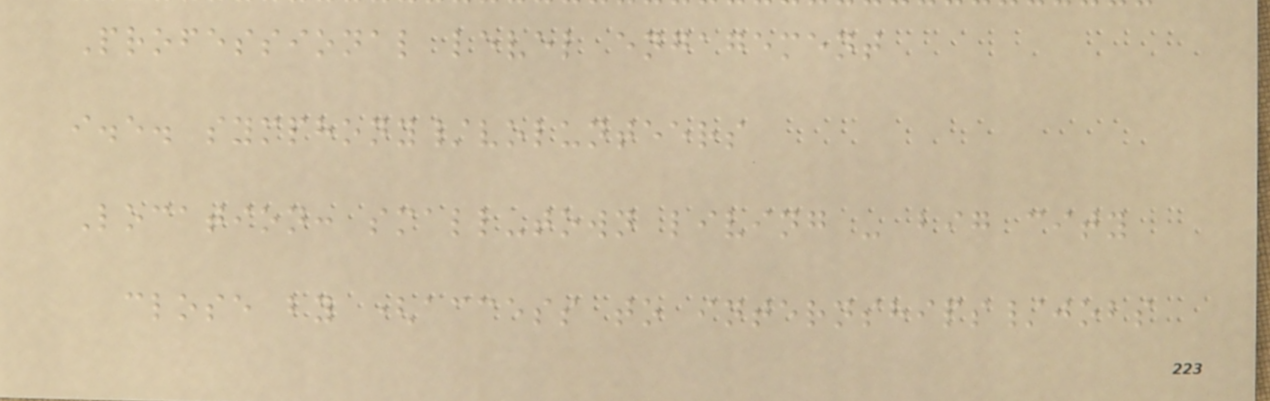Professional level engagement
i.e. symphony/volunteers
Location: small-town living - big city
close by (access to internships/jobs
